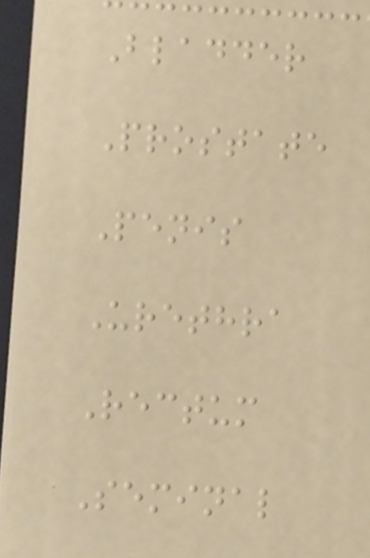Bladder
Prostate
Penis
Urethra
Rectum
Seminal
